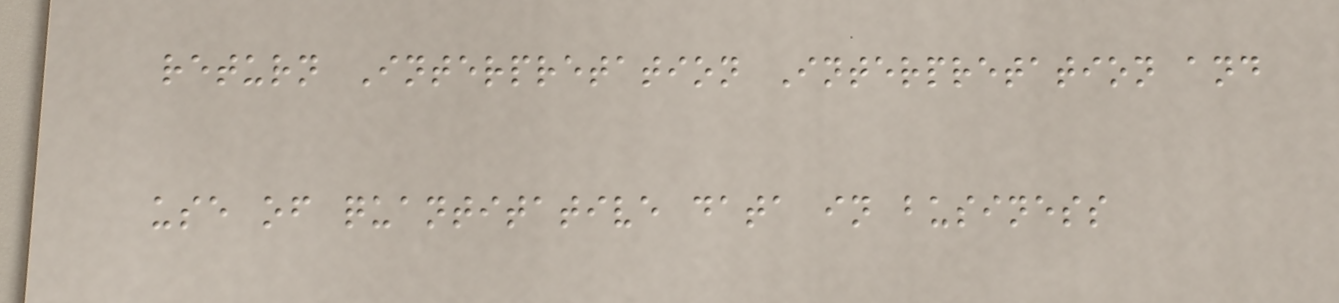return Interpretation Interpretation and
use of quantitative data in business
